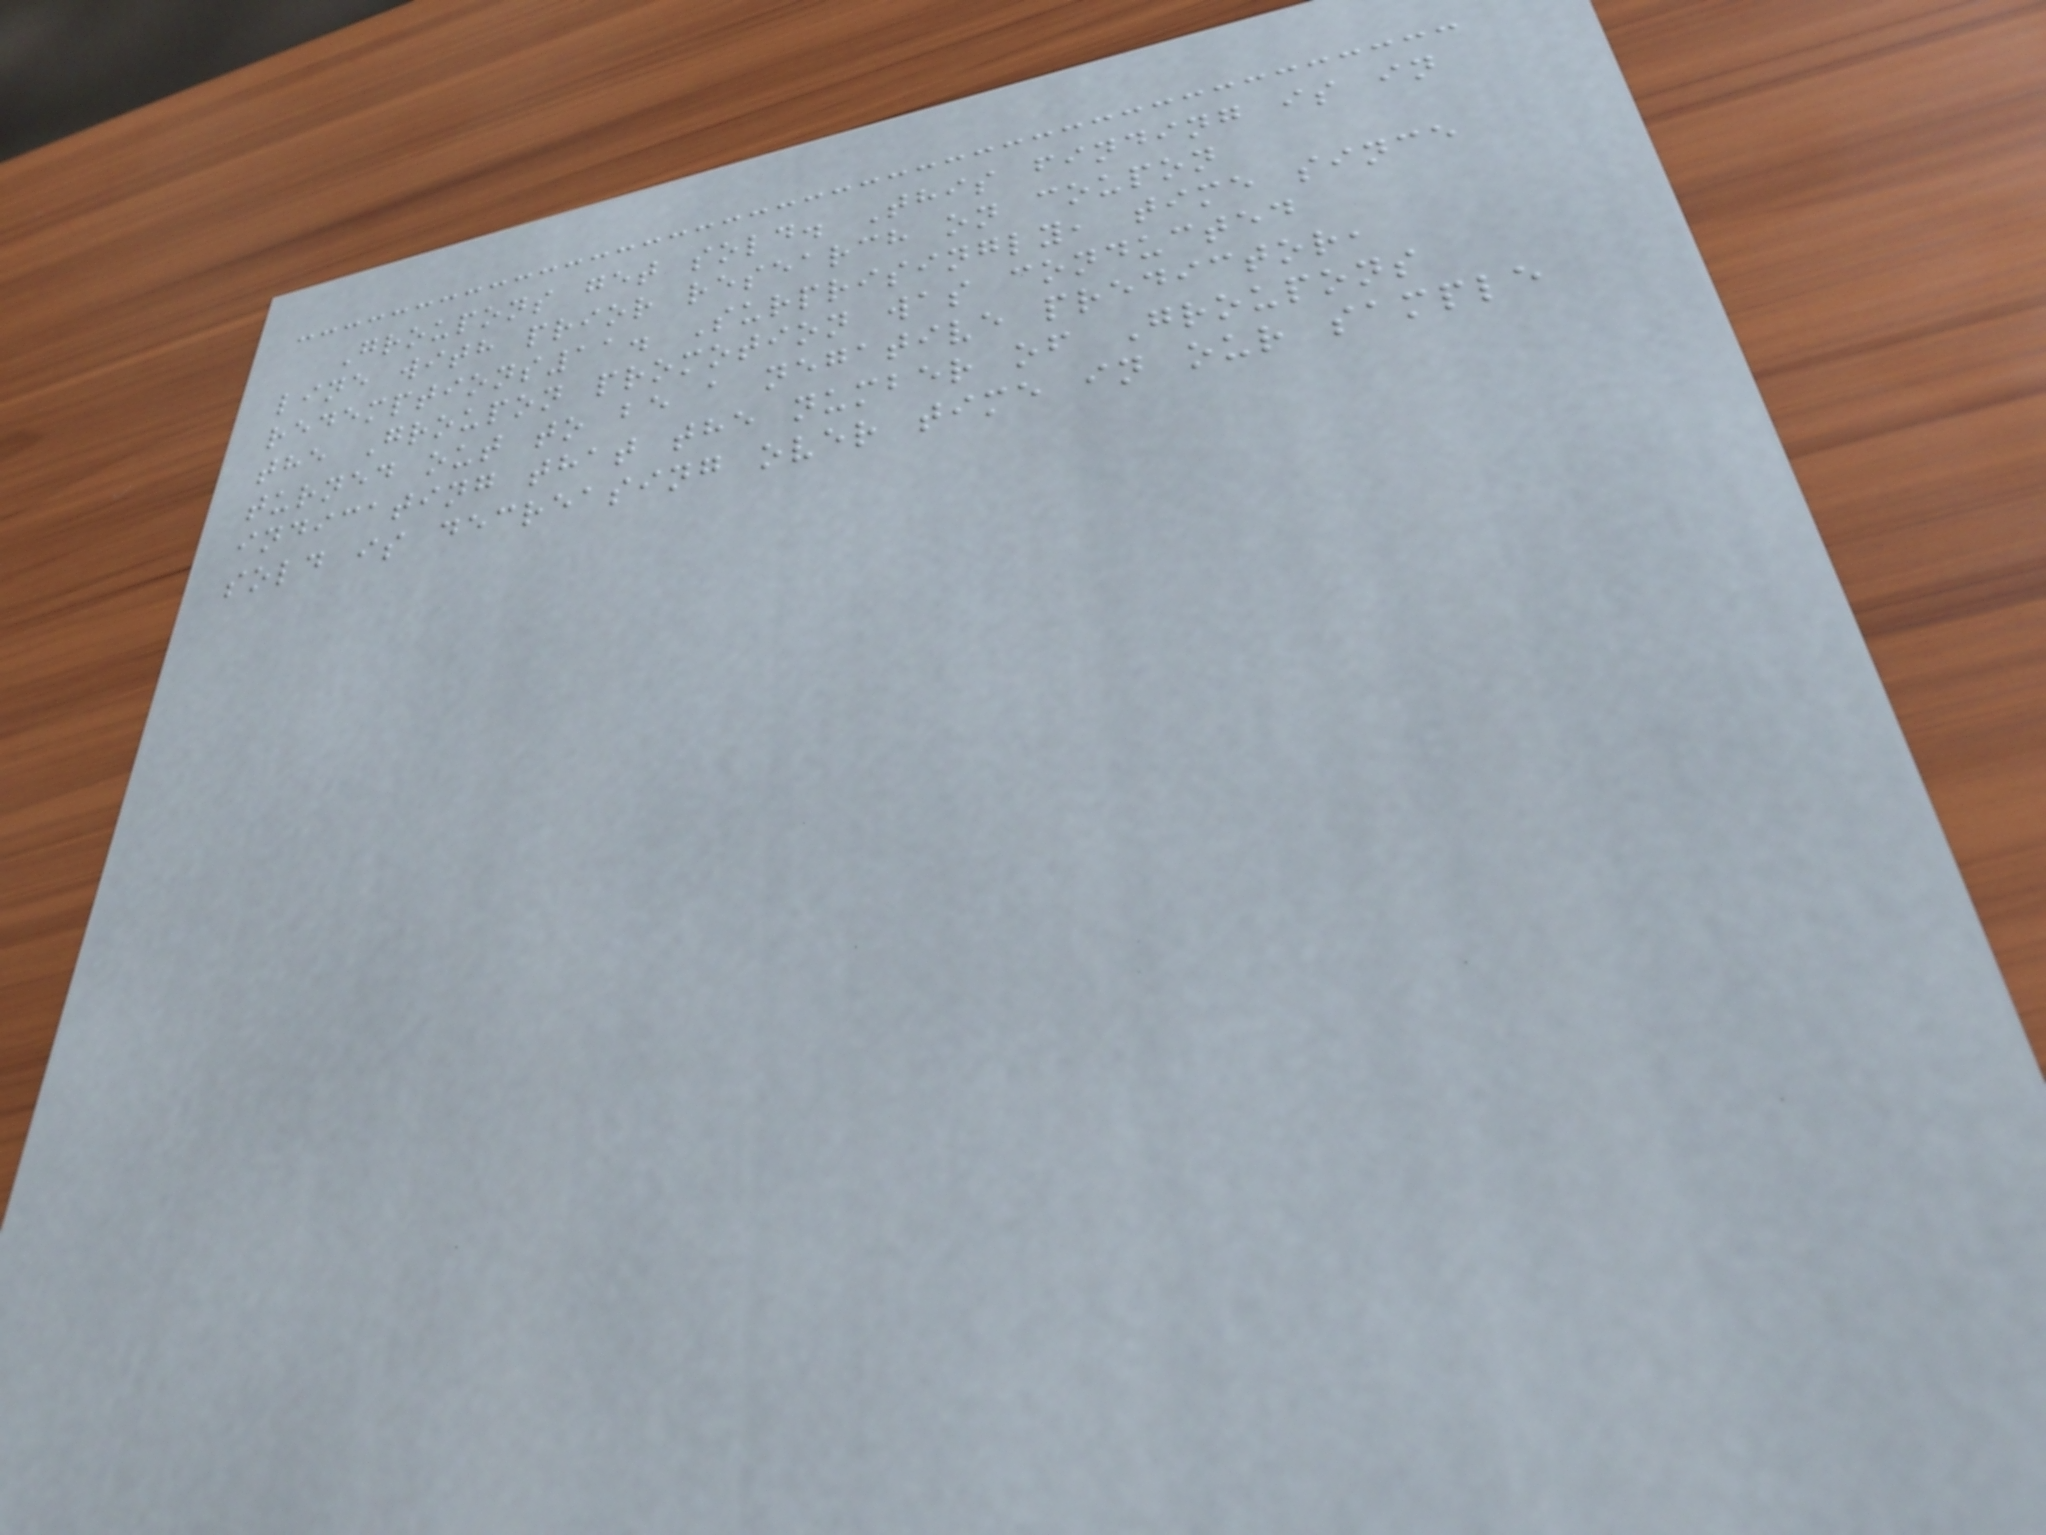Groupons get sold. This finding is in
line with prior research on coupon
redemptions11. Surprisingly, time since
the Groupon promotion was conducted
turned out to be a negative predictor,
indicating that the number of Groupons
sold is decreasing over time in our sample
